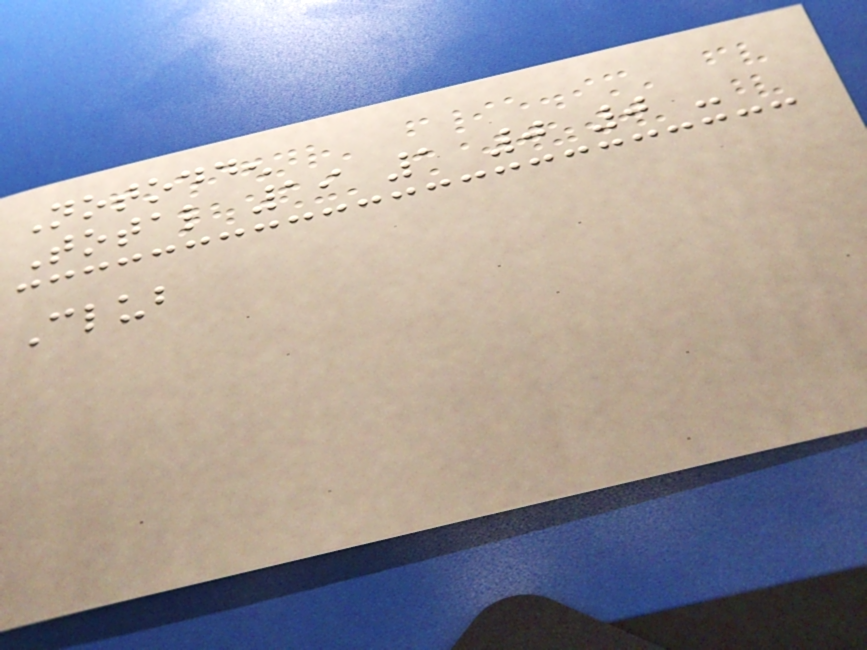Notodden
Total 19 1 0 0 -
Club
